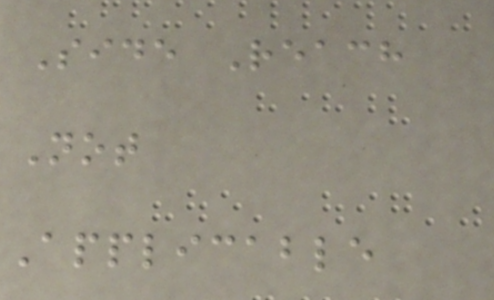Side Reach
Not
Applicable
